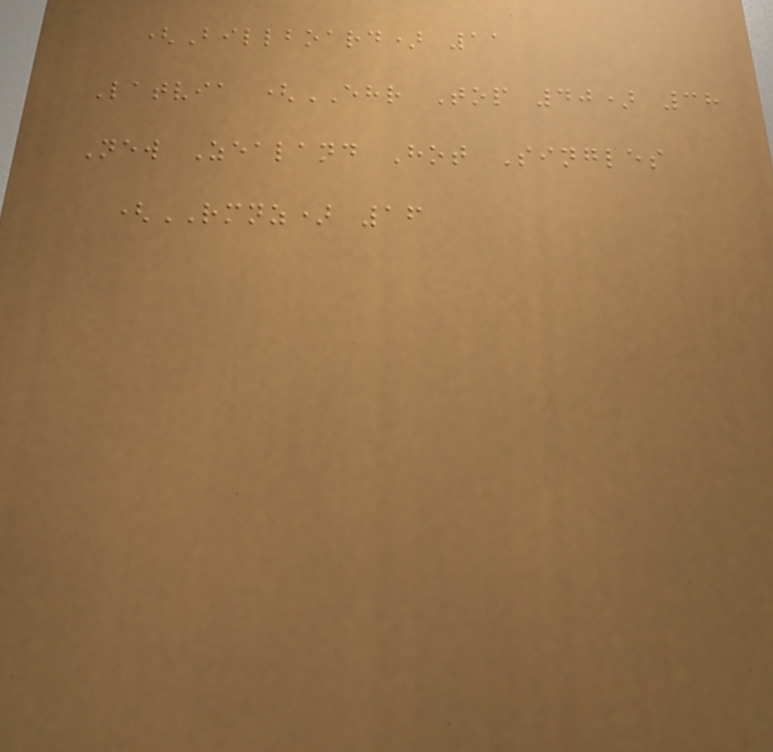(Billboard) 11
Latvia (EHR Top 40) 38
New Zealand Hot Singles
(RMNZ) 16
